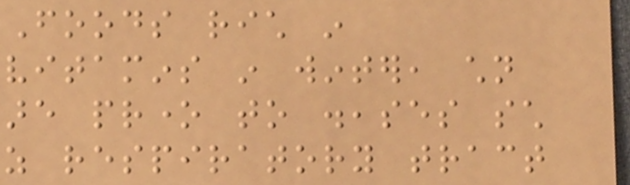Foods rich in
vitamins in winter, children
are prone to diseases such
as respiratory tract
